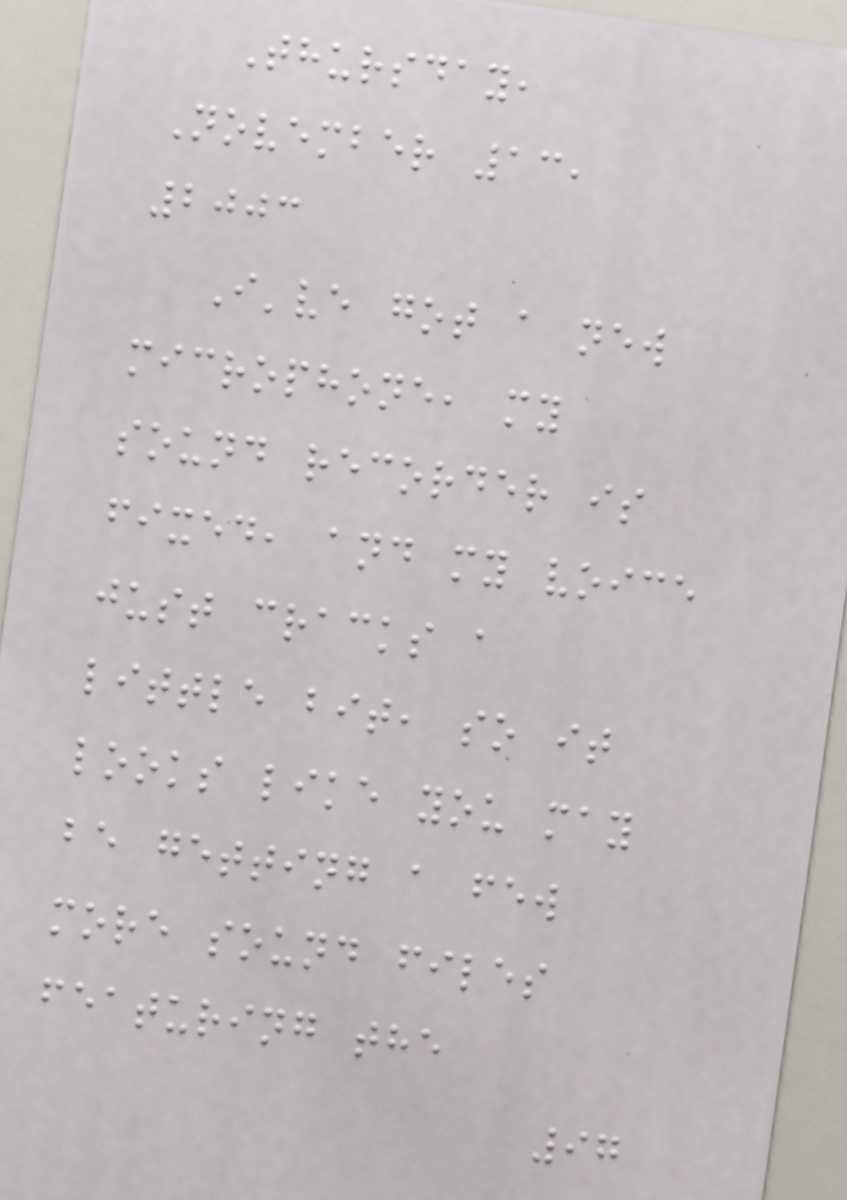Thursday,
November 13,
2003
I've got a new
microphone, my
sound recorder is
fixed, and my voice
just cracks a
little bit, so it
looks like you may
be getting a few
more sound files
featuring the
97
